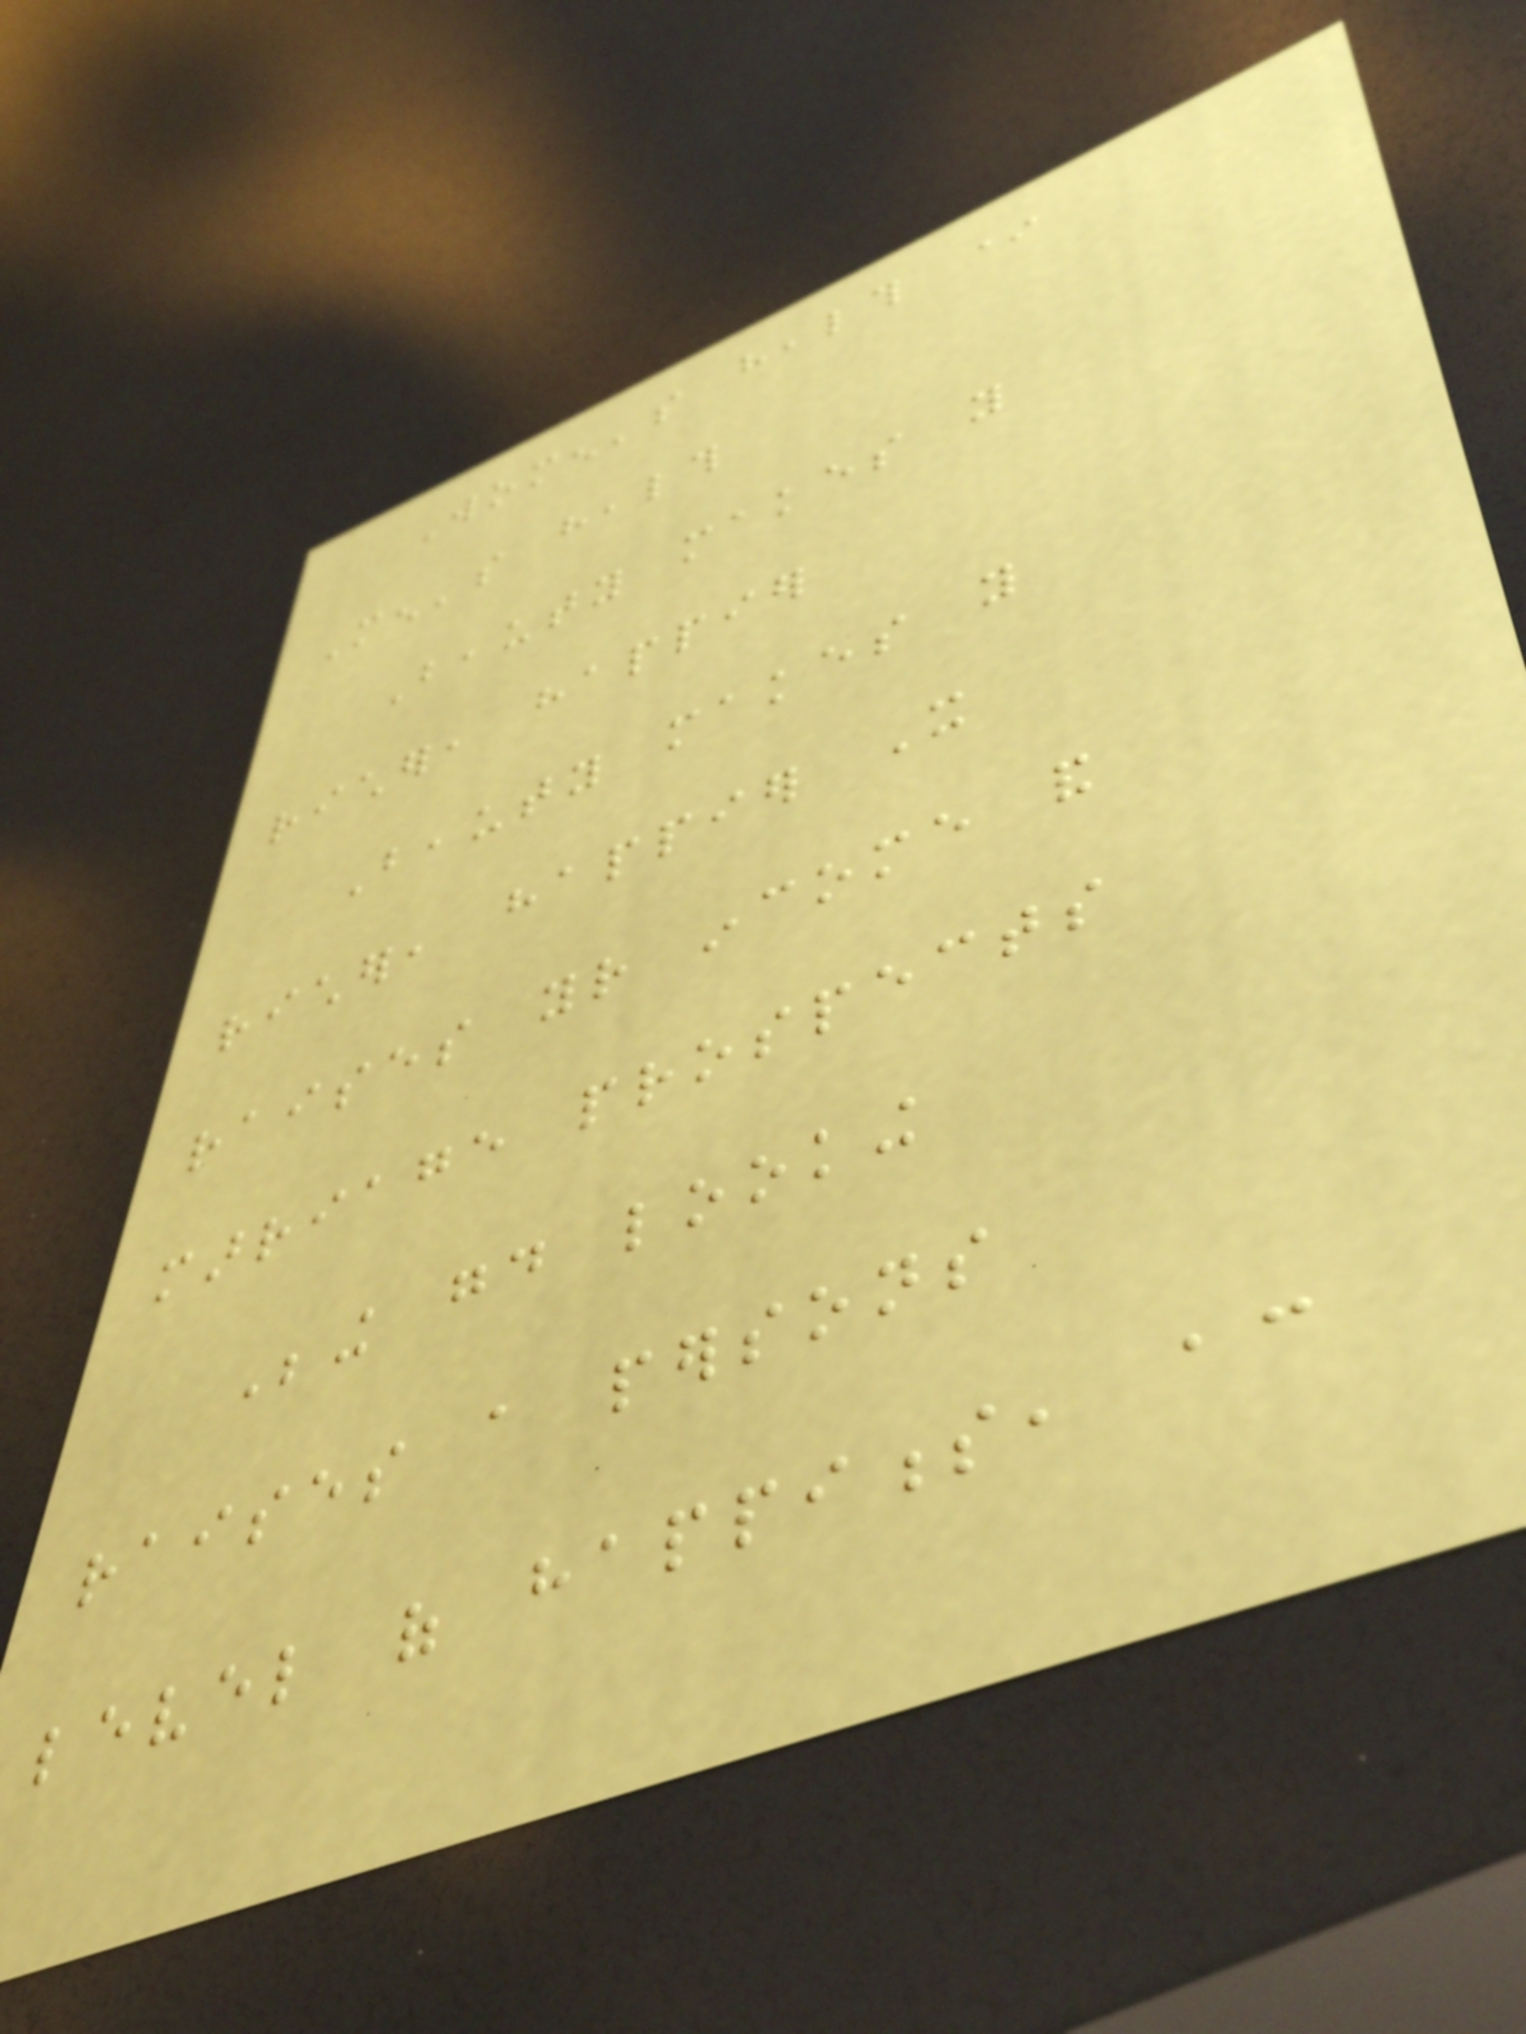Women's health *
Men's health
Beauty makes you
richer, happier
Beauty makes you
richer, happier It
raises your income and
marriage prospects
Being good looking
raises a persons
level of happiness, according
